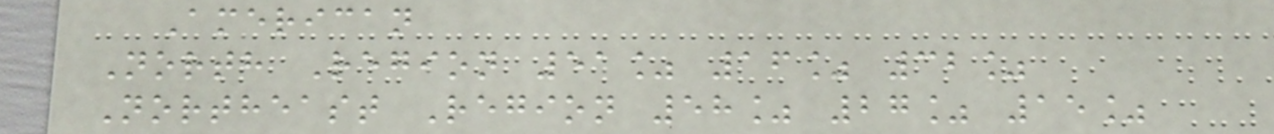American
North Region 51% 16% 32%
Northeast Region 58% 27% 15%
